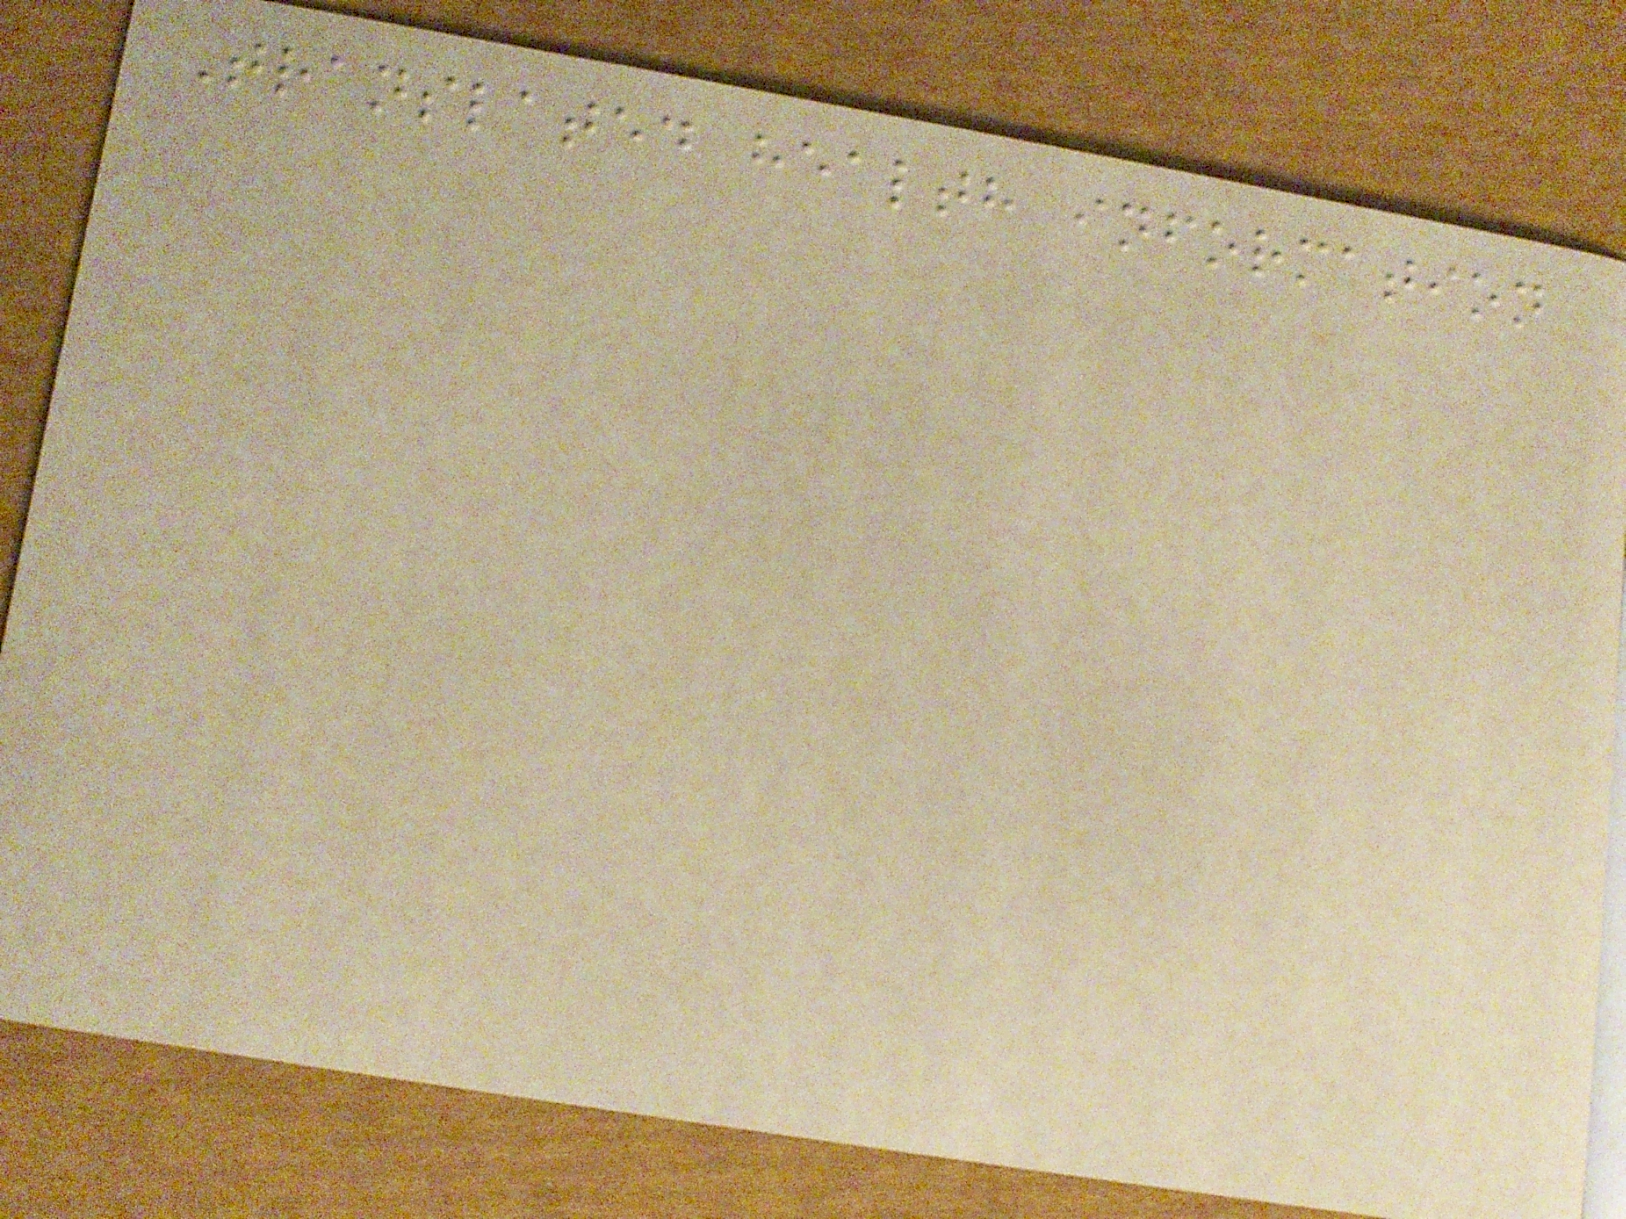Translated health information
